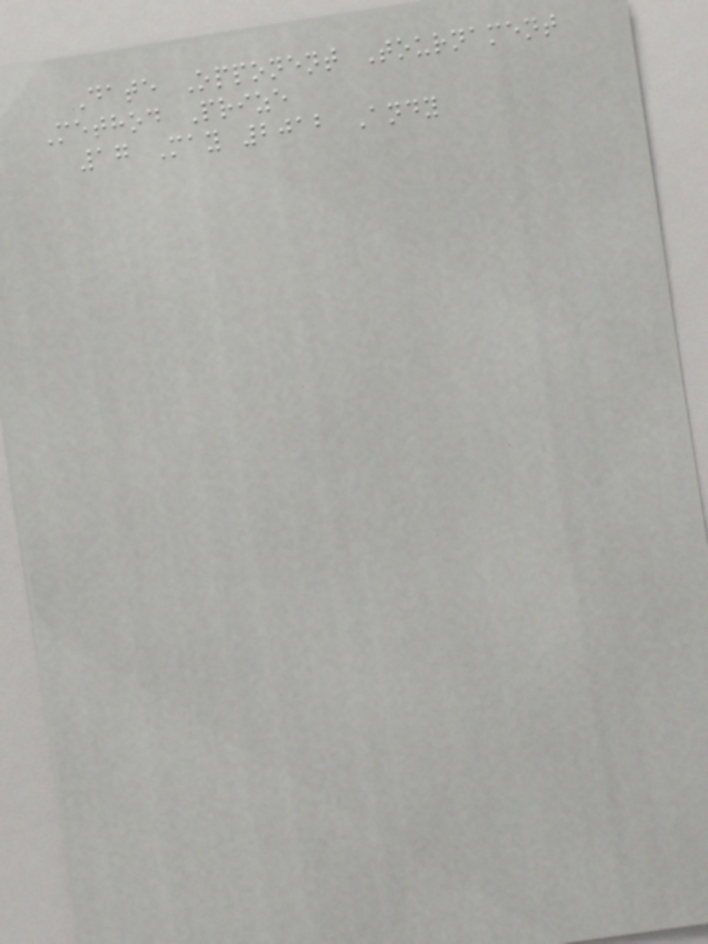Date Opponent Tournament
Method Prize
17 May 2012 Andy
